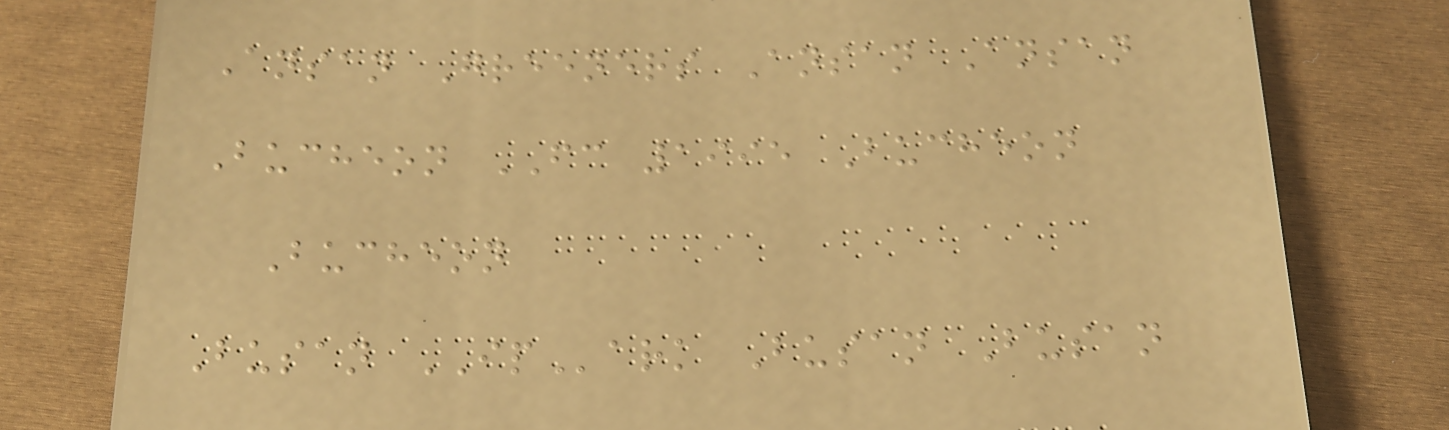Ansan Greeners Ansan Ansan
Bucheon FC 1995 Bucheon
Bucheon
Busan IPark Busan Busan
